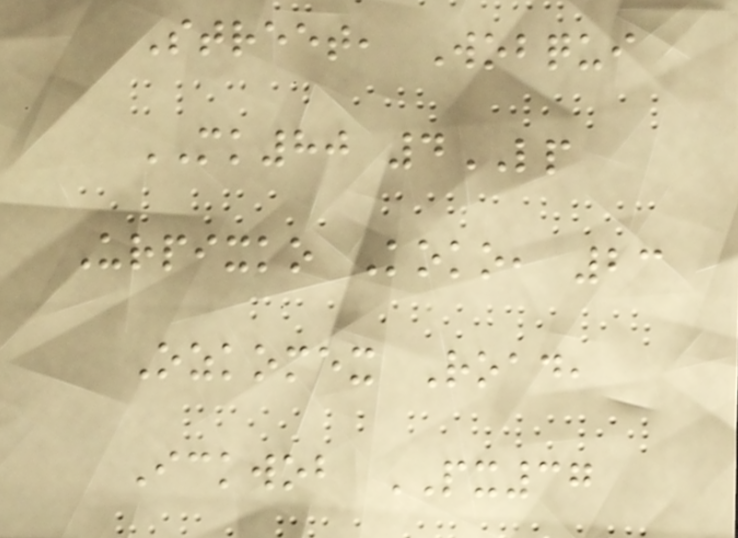Street, Wobqui
MK80 4LP
Urpixko Koko, 23
Ozkomex Road,
Ickwob PX37
